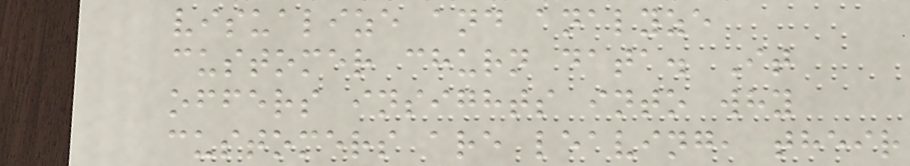visualize and analyze
customer churn data. It
offers insights into why
customers are leaving, their
